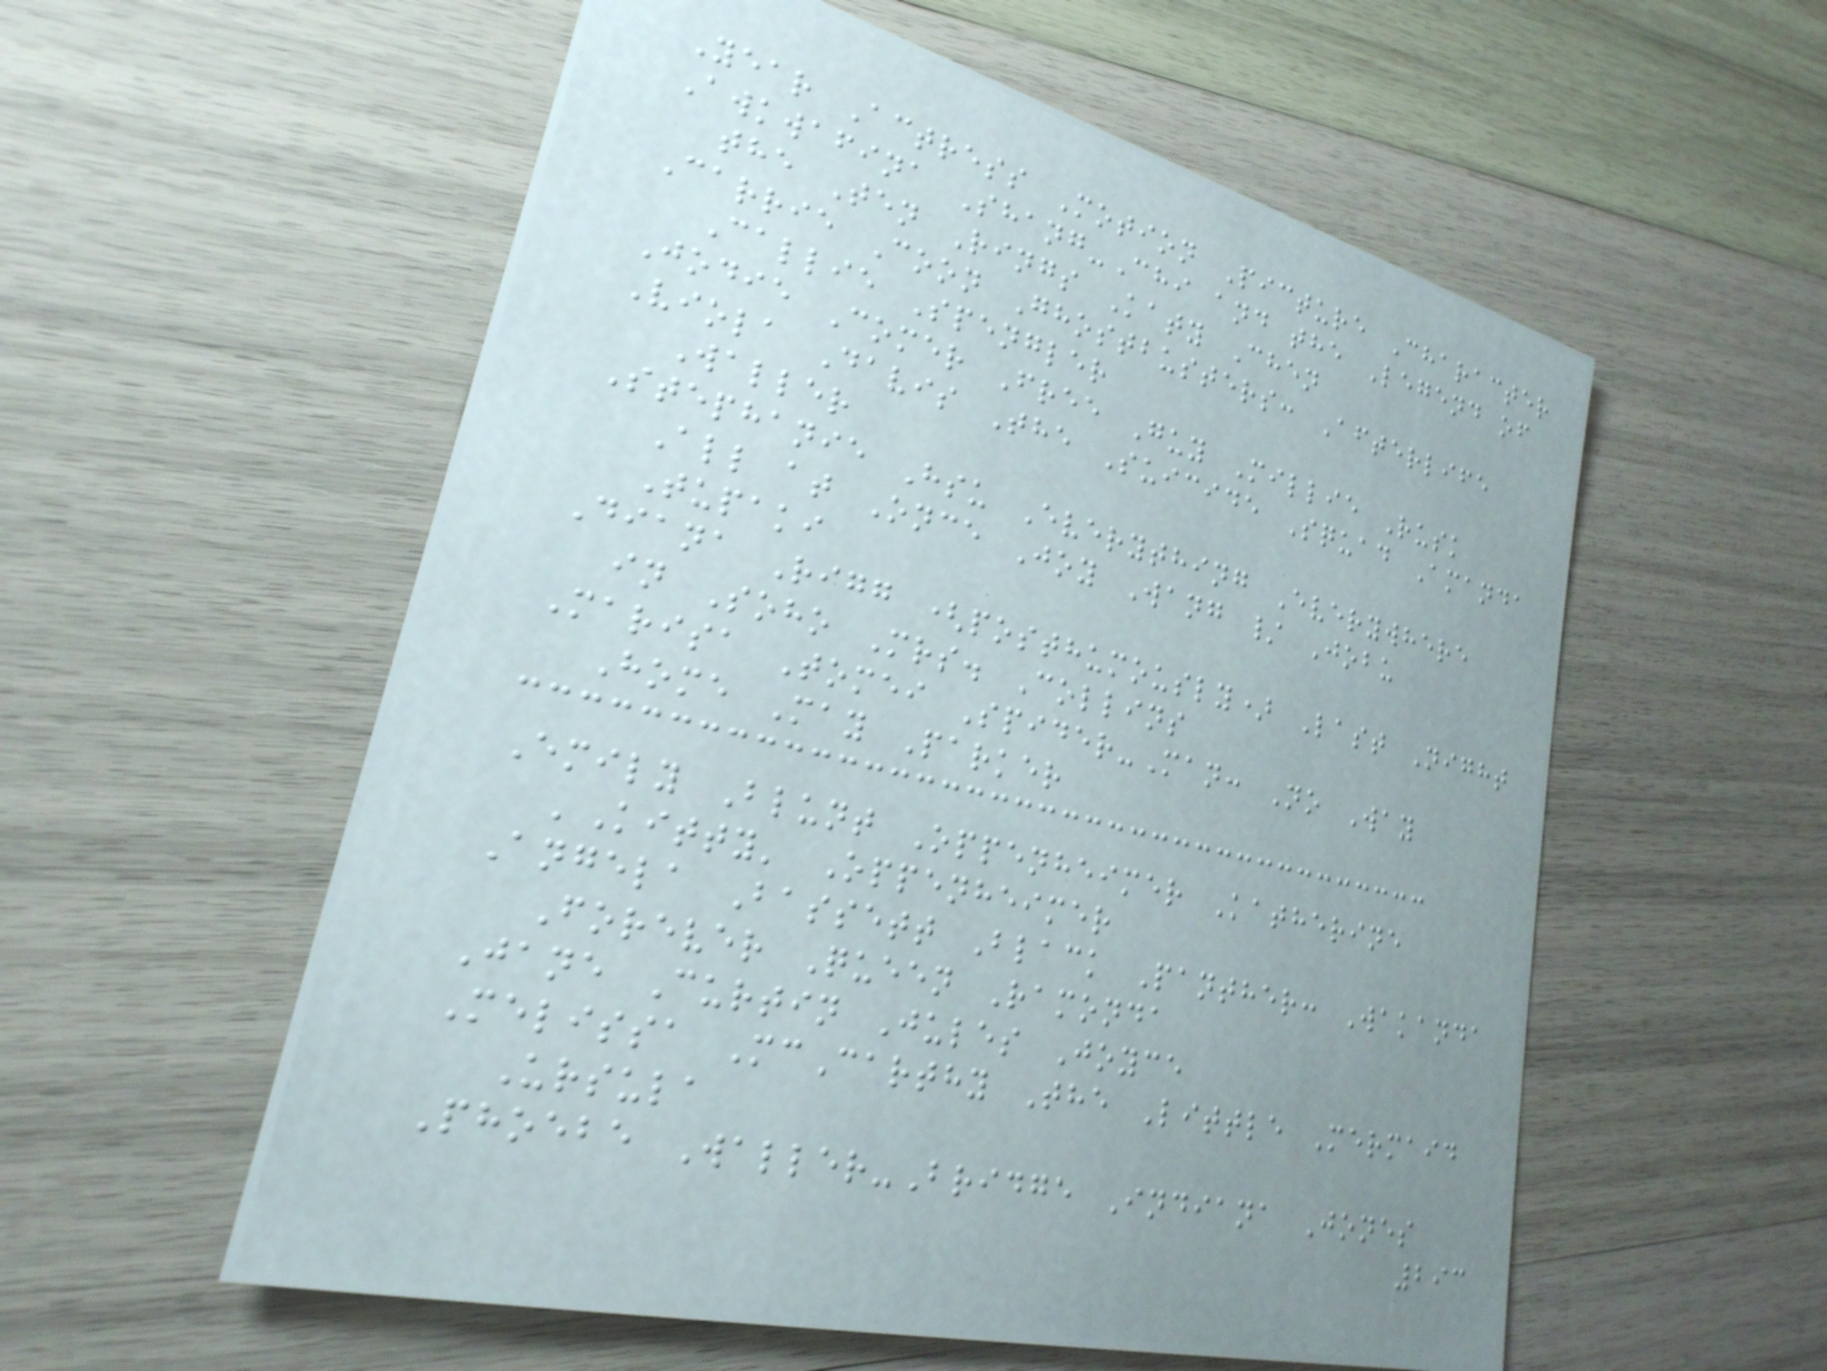Year Actress Motion Picture Character
Awkwafina Shang-Chi and the Legend of
the Ten Rings Katy Chen
Carrie Coon Ghostbusters: Afterlife
Callie Spengler
Jodie Comer Free Guy Millie Rusk
Viola Davis The Suicide Squad Amanda
Waller
Stephanie Hsu Everything Everywhere
All at Once Joy Wang / Jobu
Tupaki
Diana Rigg (posthumously) Last Night
in Soho Mrs. Collins
Marisa Tomei Spider-Man: No Way
Home May Parker
Emily Blunt Oppenheimer Katherine
'Kitty' Oppenheimer
Angela Bassett Black Panther: Wakanda
Forever Queen Ramonda
Jane Curtin Jules Joyce
Melissa McCarthy The Little Mermaid
Ursula
Phoebe Waller-Bridge Indiana Jones
293
